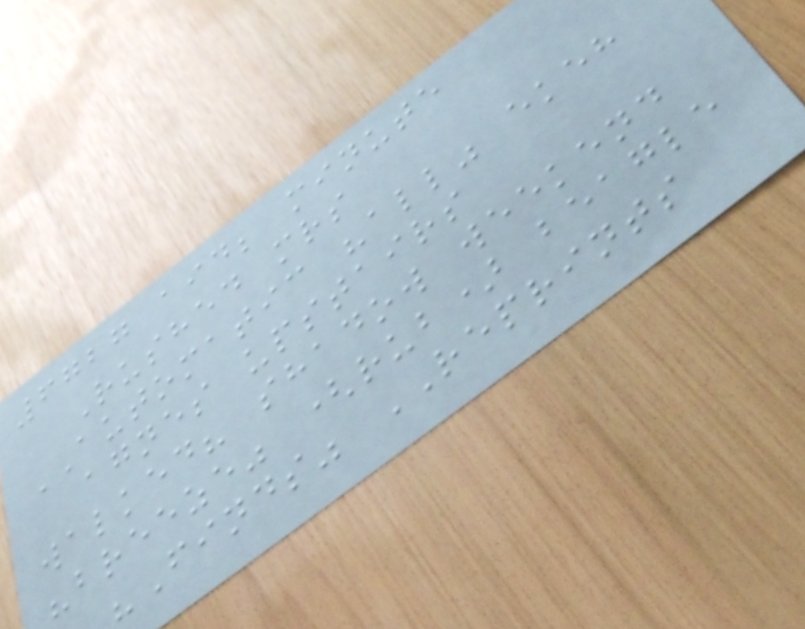6727 aid; minute
Rushed mrs
AUTOMATIC "all" ekeh
agnes upstairs
walked? shadow weekend
"breeze" (rub) beagle
"Finds" REPRINTS
